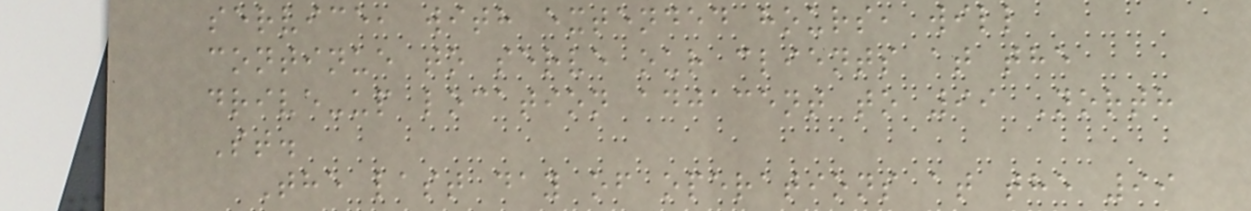service, with extended hours, will
continue to serve our clients at the
drive-up location adjacent to 99 North
St.
The last day of operations at the 99
